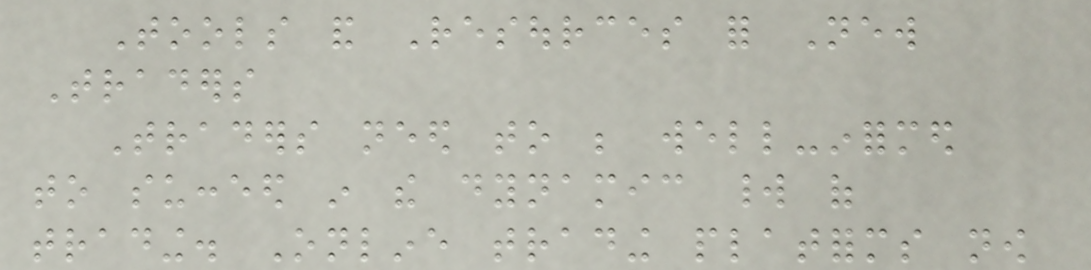Tools and Resources for New
Traders
Traders need to be well-informed
to succeed in the dynamic world of
trading. Online trading platforms now
